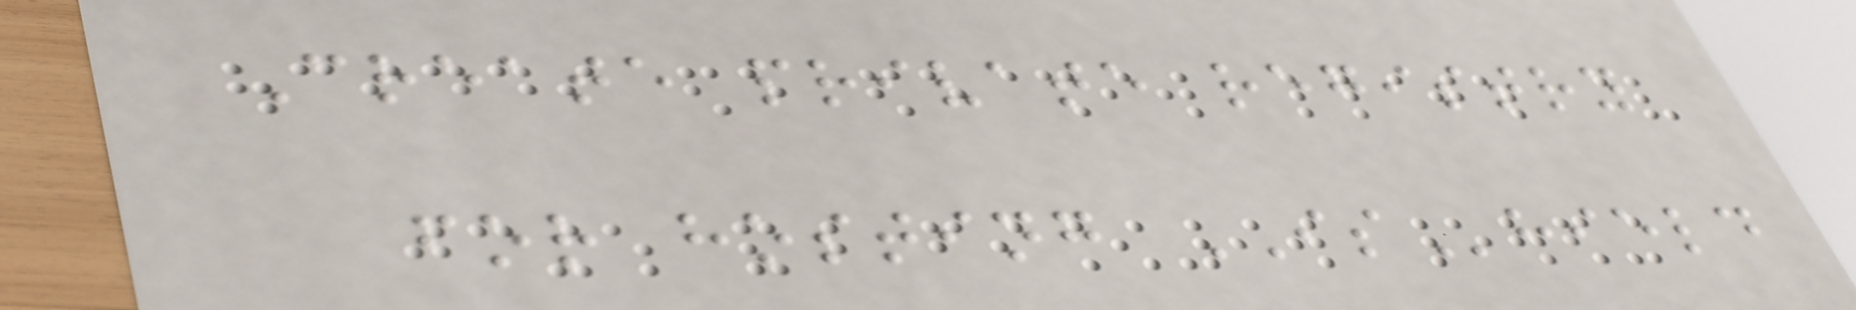Create private registry
for hosting IShield
